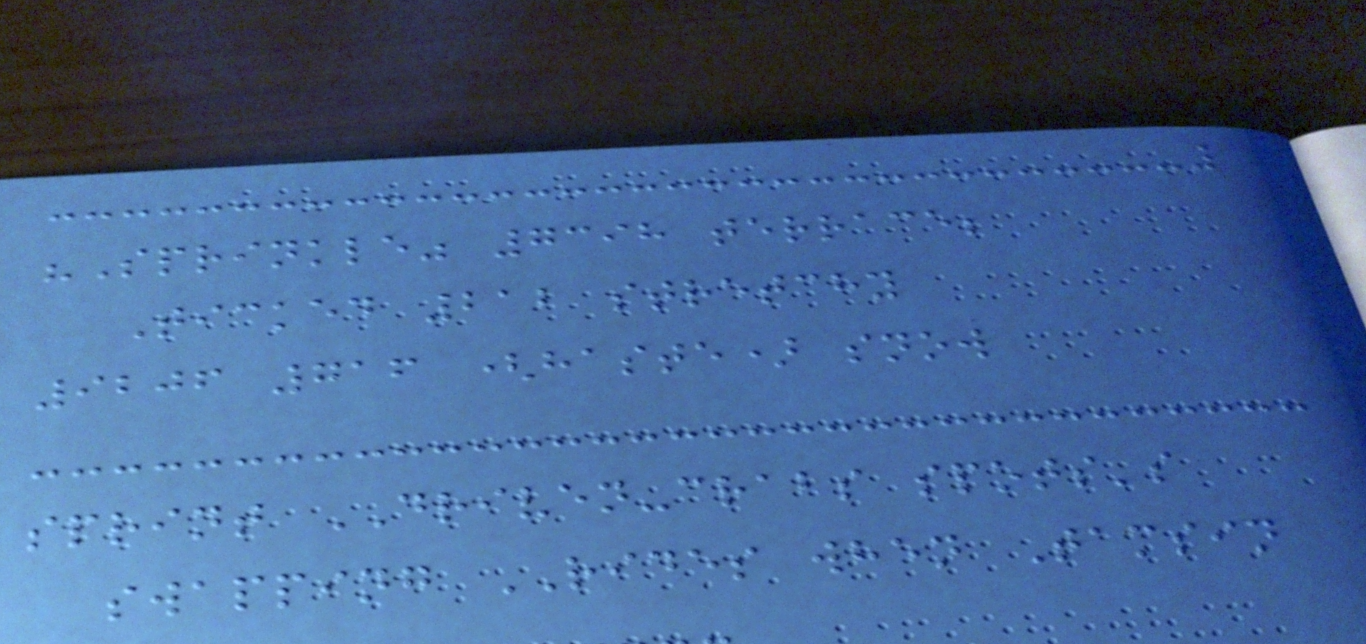"Sprinkle" 7398 terrace;
Ticked 212 stretchy
9206 716 (haste) snow
sprint DRIVEN-crabs spots's
swapping RIDES when Tamsin
